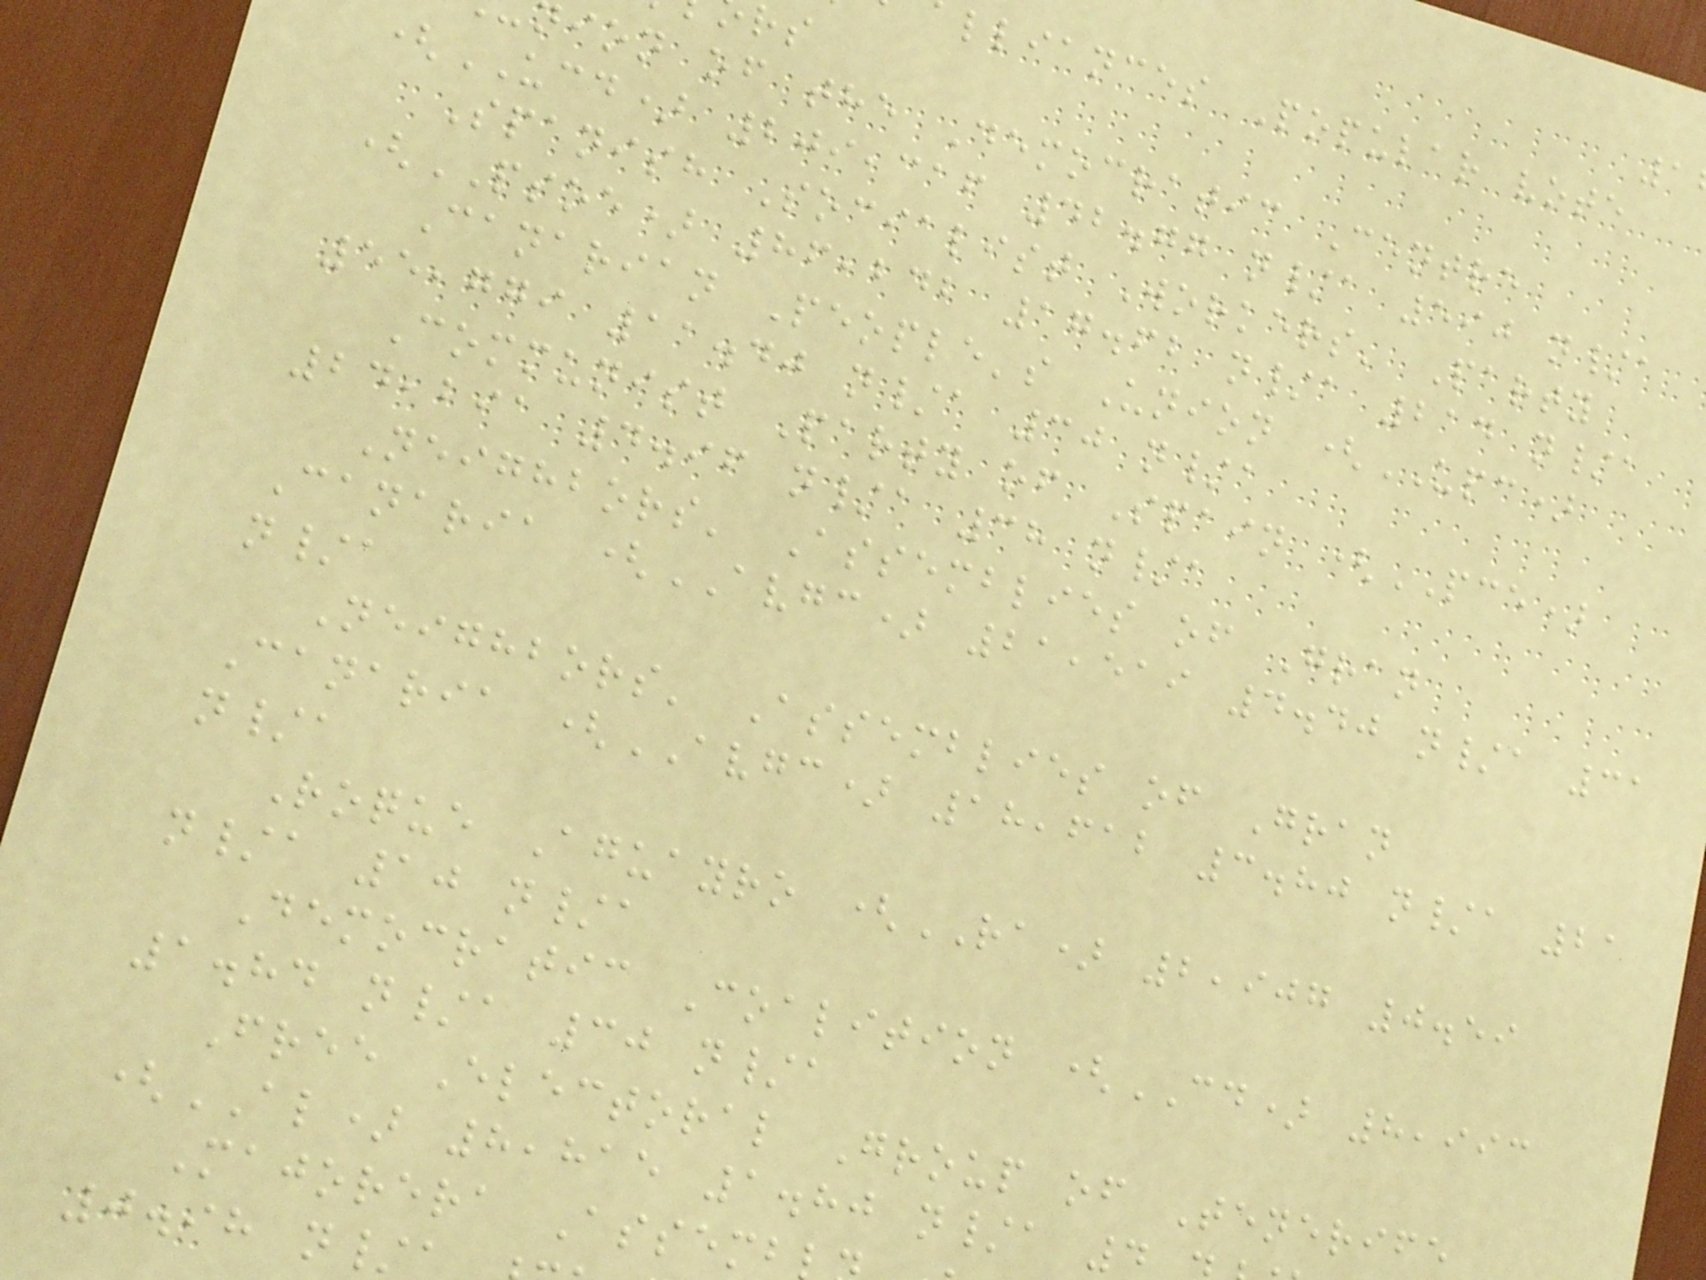lliances Popular vote
ion of the Democratic Centre
(UCD) 209,316 42.77 n/a 590 n/a
Spanish Socialist Workers' Party
(PSOE) 86,242 17.62 n/a 214 n/a
Canarian People's Union (UPC)
55,779 11.40 n/a 30 n/a
Communist Party of Spain (PCE)
24,291 4.96 n/a 38 n/a
Neighbors' Assemblies of Gran
Canaria (AVGC) 21,519 4.40 n/a 31
n/a
Neighbors' Assemblies of Gran
Canaria (AVGC) 18,612 3.80 n/a 21
n/a
Roque Aguayro (RA) 2,907 0.59
n/a 10 n/a
Democratic Coalition (CD) 8,993
1.84 n/a 30 n/a
Free Electoral Group of Tenerife
(AL) 8,815 1.80 n/a 4
Majorera Assemb
0.98 n/
